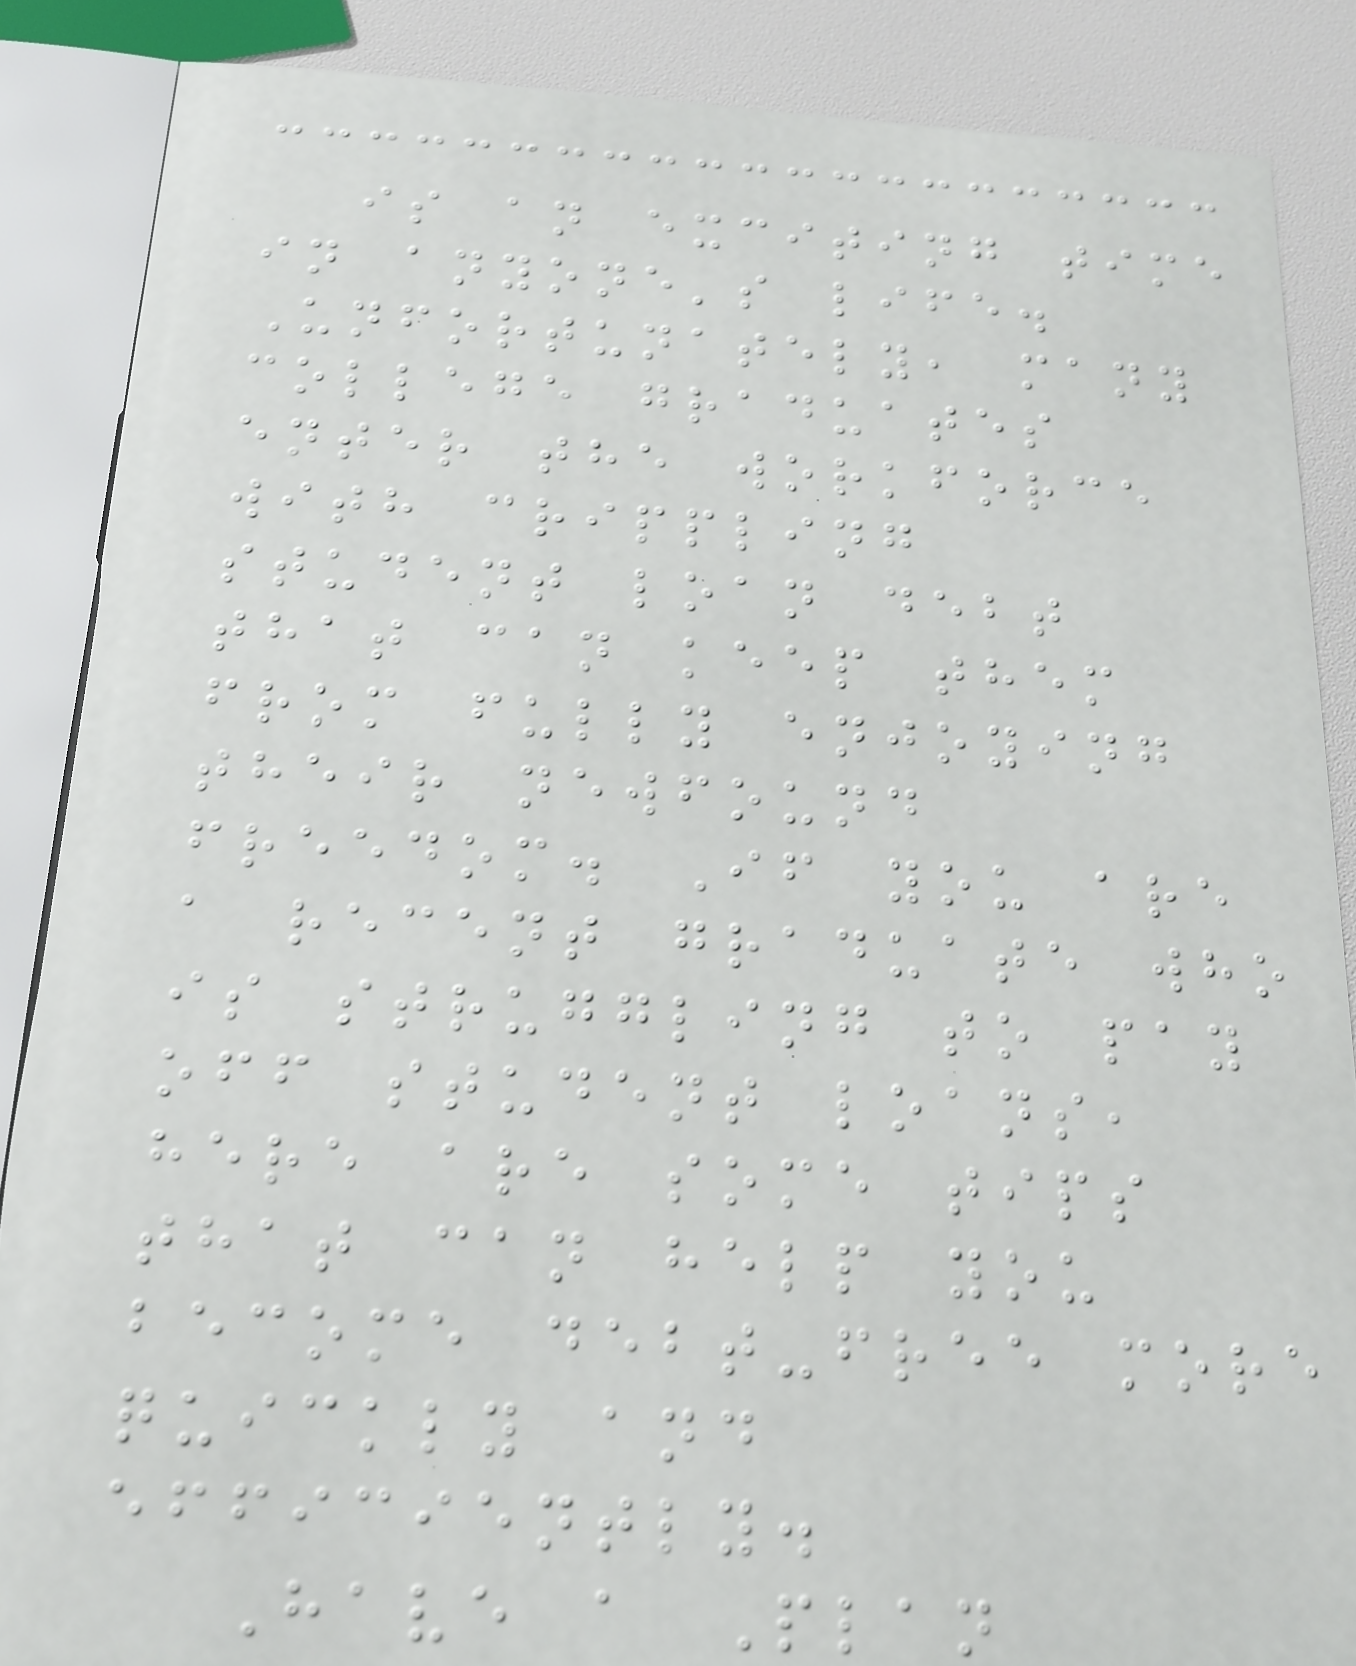is an exciting time
in anyone's life.
Unfortunately, many
college graduates
enter the workforce
with crippling
student loan debt
that can keep them
from fully enjoying
their newfound
freedom. If you are
a recent graduate who
is struggling to pay
off student loans,
here are some tips
that can help you
become debt-free more
quickly and
efficiently.
Have a Plan
